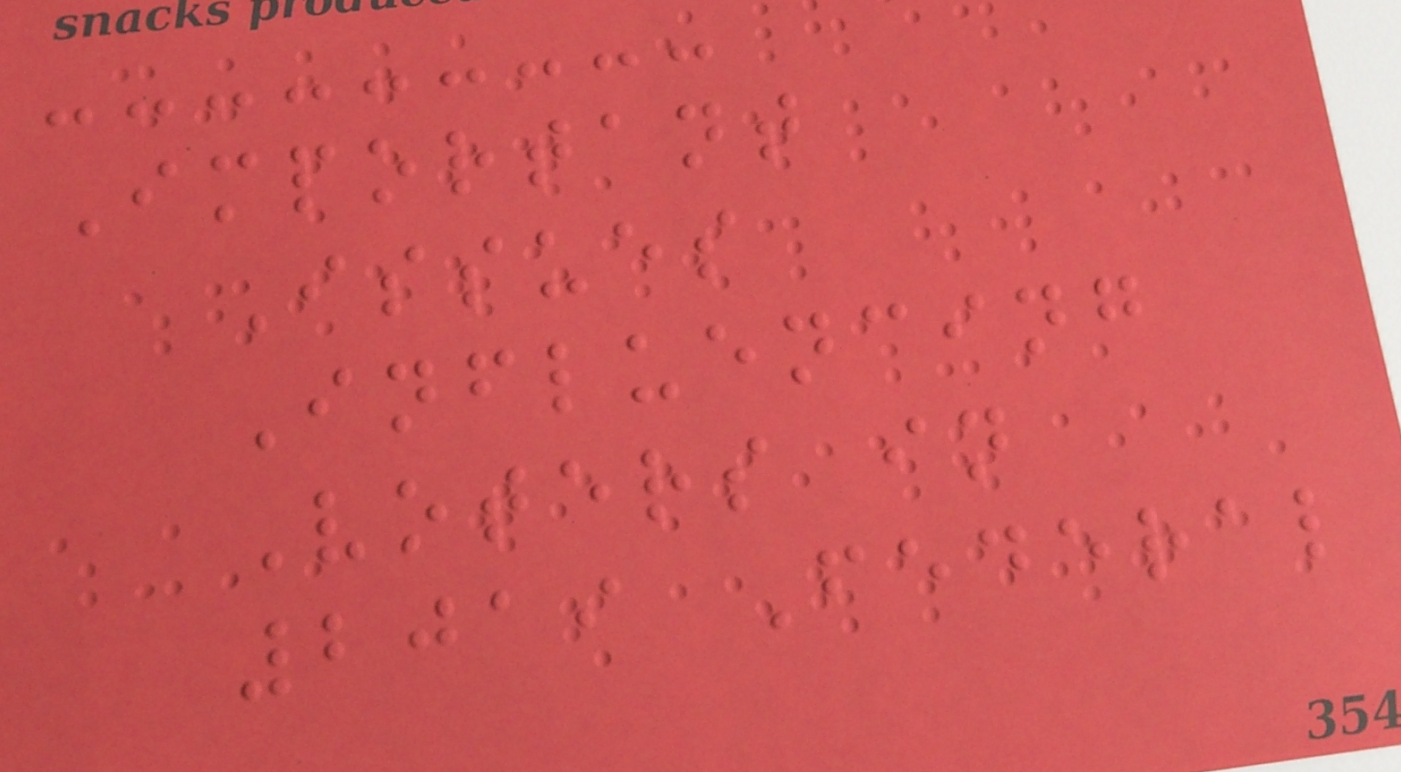Important
Issues
Influencing
Voters in
2019 Federal
